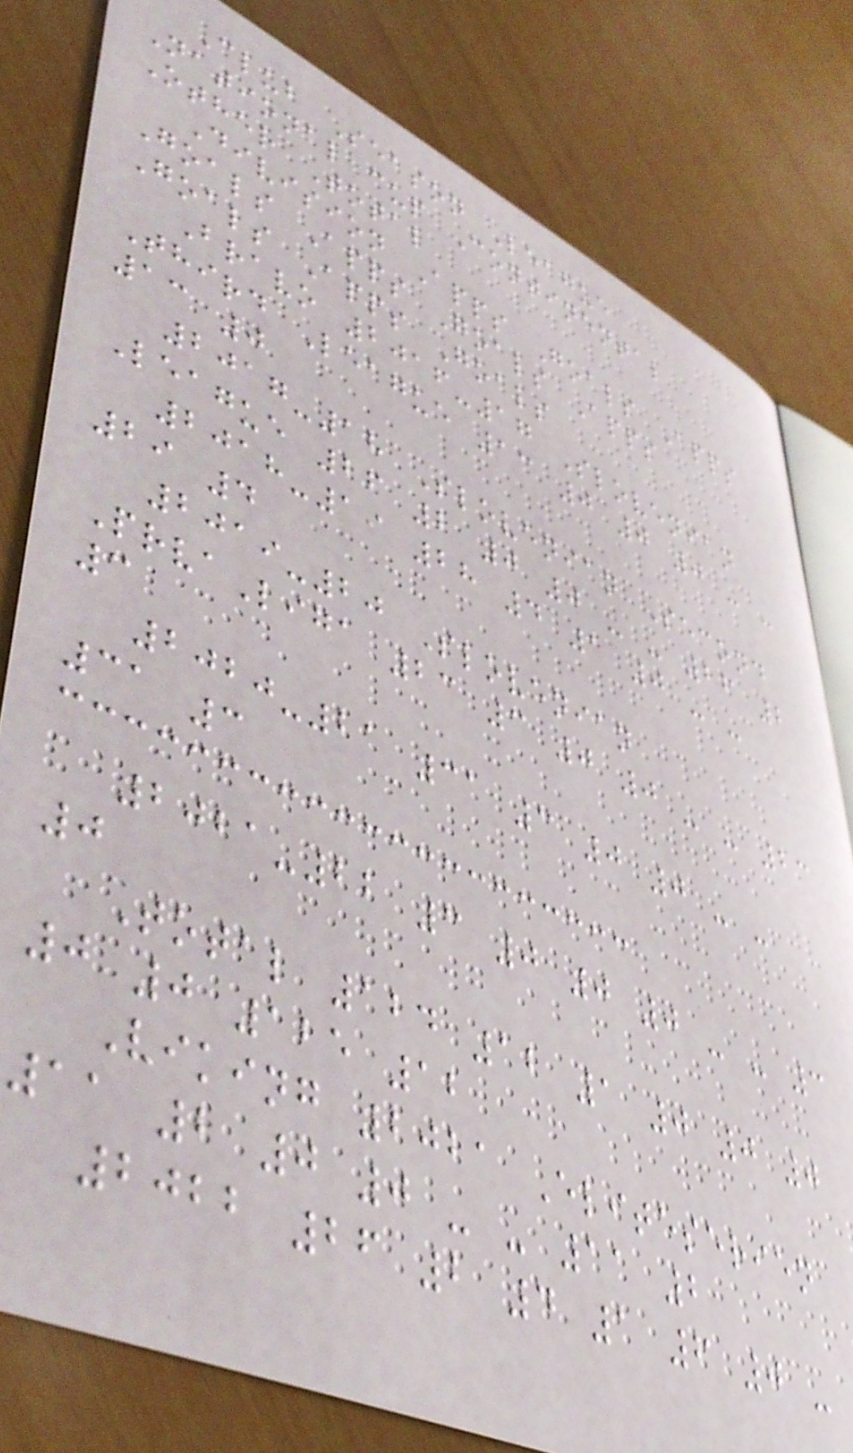Club Season League
National cup Continental
Other Total
Division Apps Goals Apps
Goals Apps Goals Apps
Goals Apps Goals
Bravo 2016-17 Slovenian
Third League 13 0 0 0 - -
13 0
2017-18 Slovenian Second
League 26 2 0 0 - - 26 2
2018-19 28 4 1 0 - -
29 4
2019-20 Slovenian
PrvaLiga 23 3 0 0 - - 23
3
2020-21 31 3 0 0 - -
31 3
2021-22 3 0 0 0 - - 3
0
Total 124 12 1 0 0 0
0 0 125 12
Viking 2021 Eliteserien
11 2 0 0 - - 11 2
2022 26 2 4 1 6 0 -
